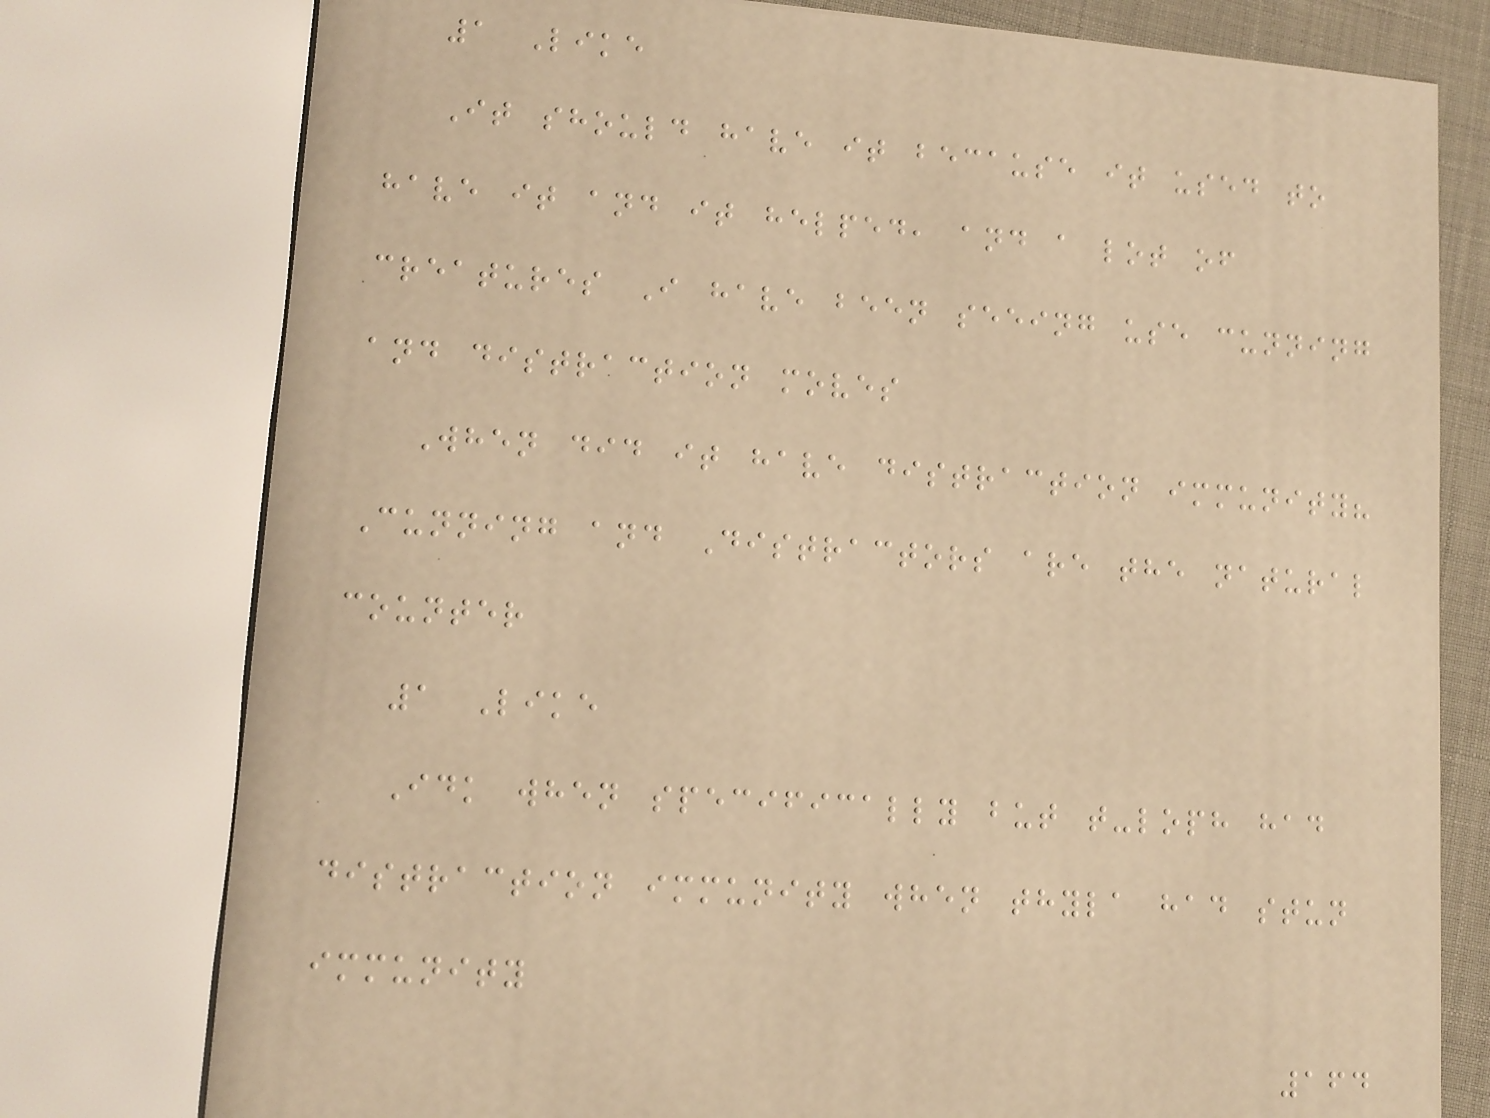1 Like
It should have it because it used to
have it and it helped, and a lot of
creatures I have been seeing use cunning
and distraction moves
When did it have distraction immunity?
Cunning and Distractors are the natural
counter
1 Like
Idk when specifically but t-loph had
distraction immunity when thyla had stun
immunity
164
